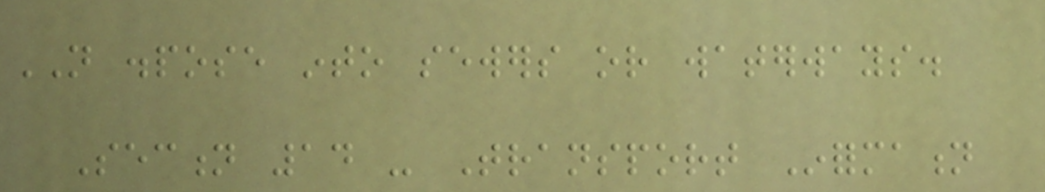NOT dispose into sewers or waterways.
Section 14 - Transport Information
